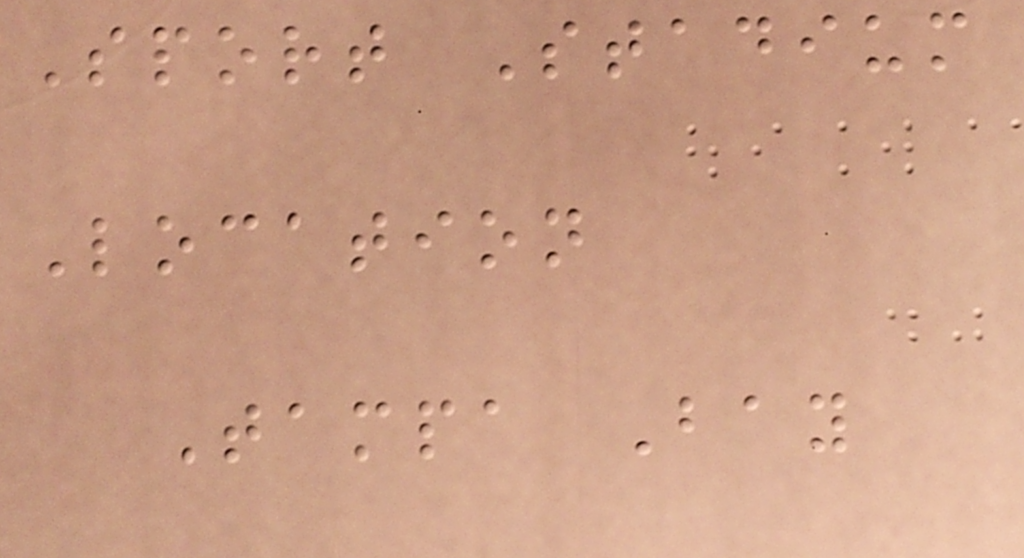Sport Stadium
Location
Tampa Bay
